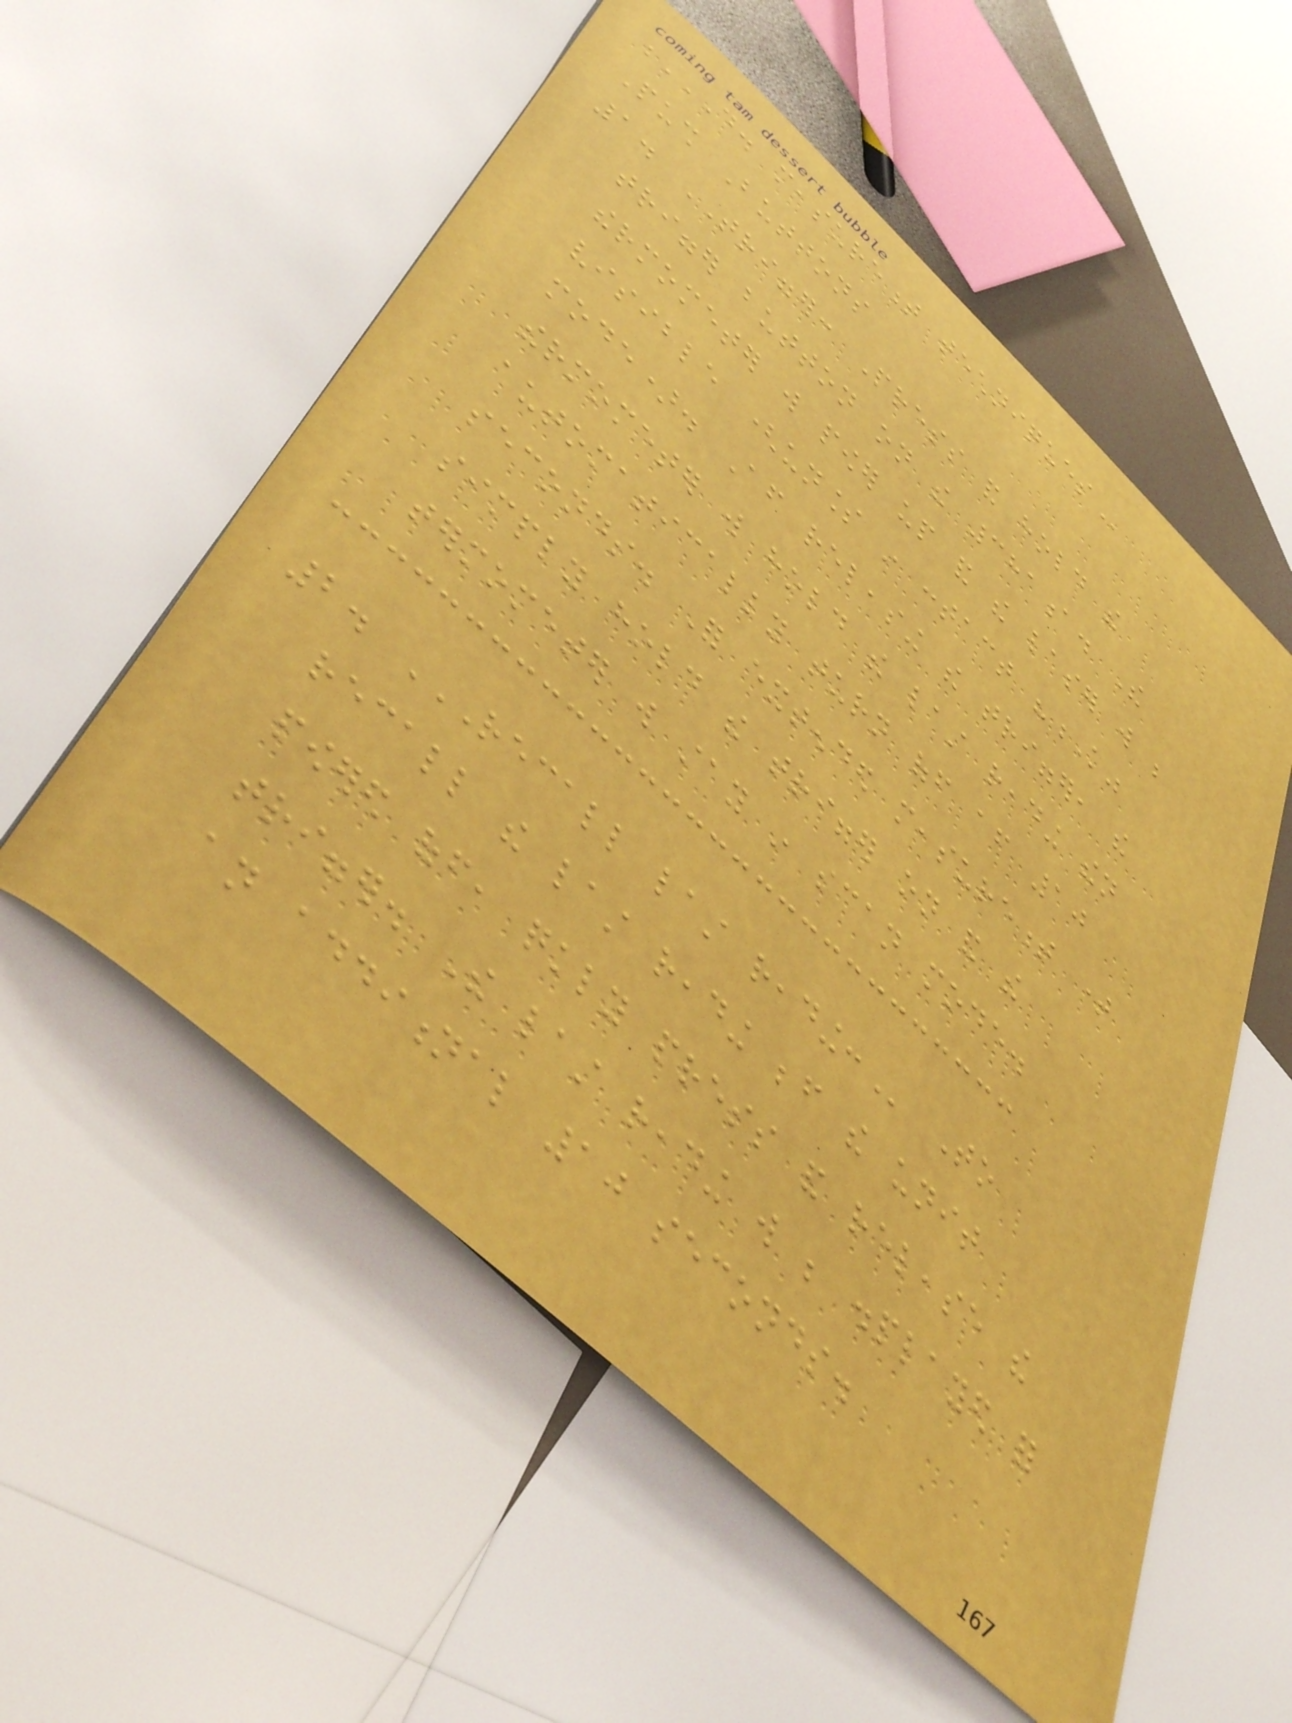D. MEASUREMENT TECHNIQUES
Push Buttons
1. TRIGGER: Press and hold the
trigger button on the 381a. The
thermometer will power up and the laser will be
visible (unless in contact "K"
mode). After releasing the trigger, the
thermometer will hold the last reading then
automatically turn off after 10
seconds. For extended measurement time
simply hold the trigger on and the
termometer will stay in scan mode.
2. RECALL LAST READING: To
recall the last reading before the unit
powered off, quickly press and release the
trigger. The last reading will be displayed for
an additional 10 seconds.
